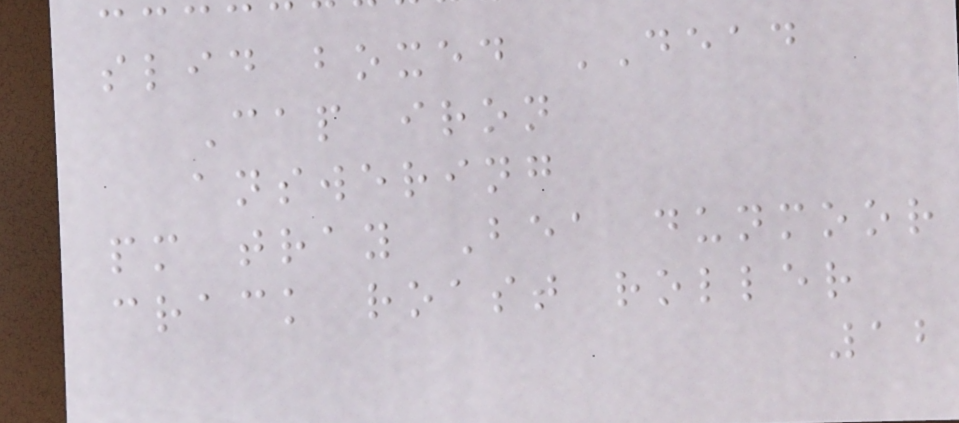slid boxed DEAD
Cap iron
answering
pm tray Bea dunmoor
crack roast roller
12
